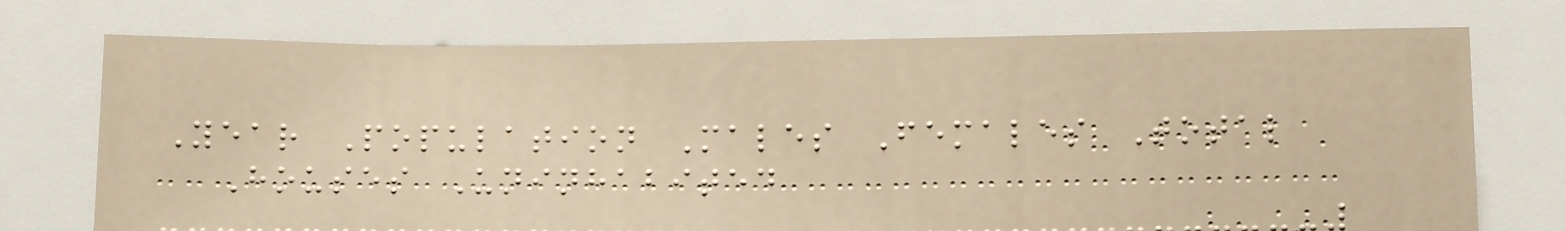Year Population Males Females Total
Houses Uninhabited
